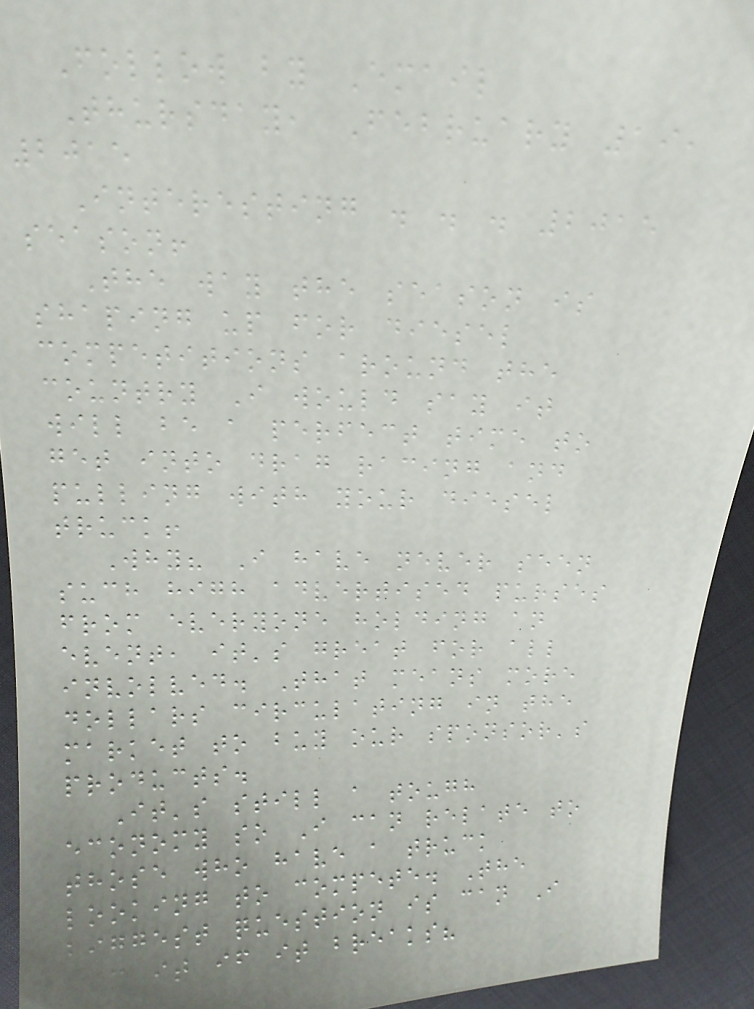Follow by Email
Thursday, February 19,
2015
Interesting . . . 2015
season!
The way the season is
shaping up for diesel
competitions around the
country I would say it
will be a perfect time to
get into drag racing and
pulling with your diesel
truck!
Why? I have never seen
such high advertised purses
from everyone holding an
event, it's great for all
involved. That means more
dollars circulating in the
market to buy our sponsor's
products.
It's still a tough
economy so I can relate to
those who have a truck
looking to compete. The
biggest question is can I
fix it if it breaks?
